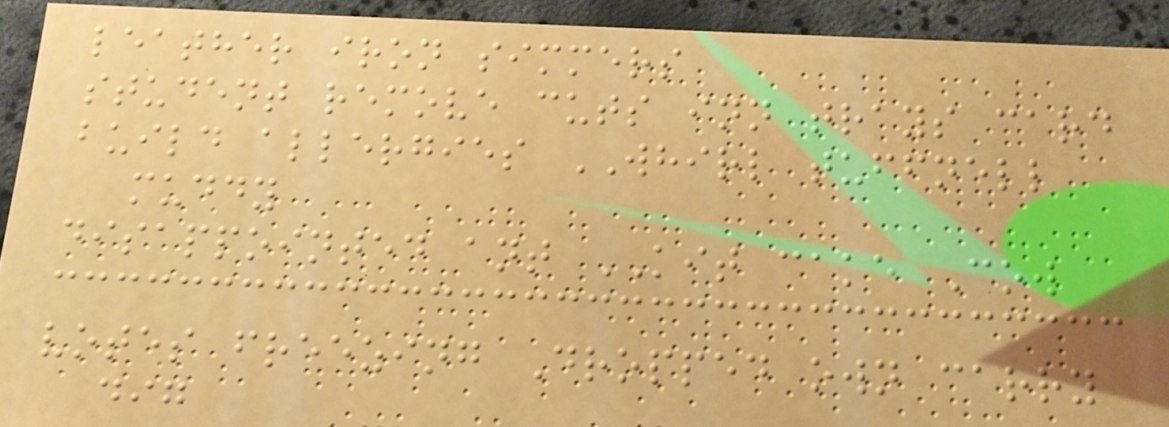leather iron simmers
student remove cuts inn trays card
build allergies WHIRL tuffnell
muddy
disappointed ant KIT cake Cow
votes freezing Dropped own carry
dig
